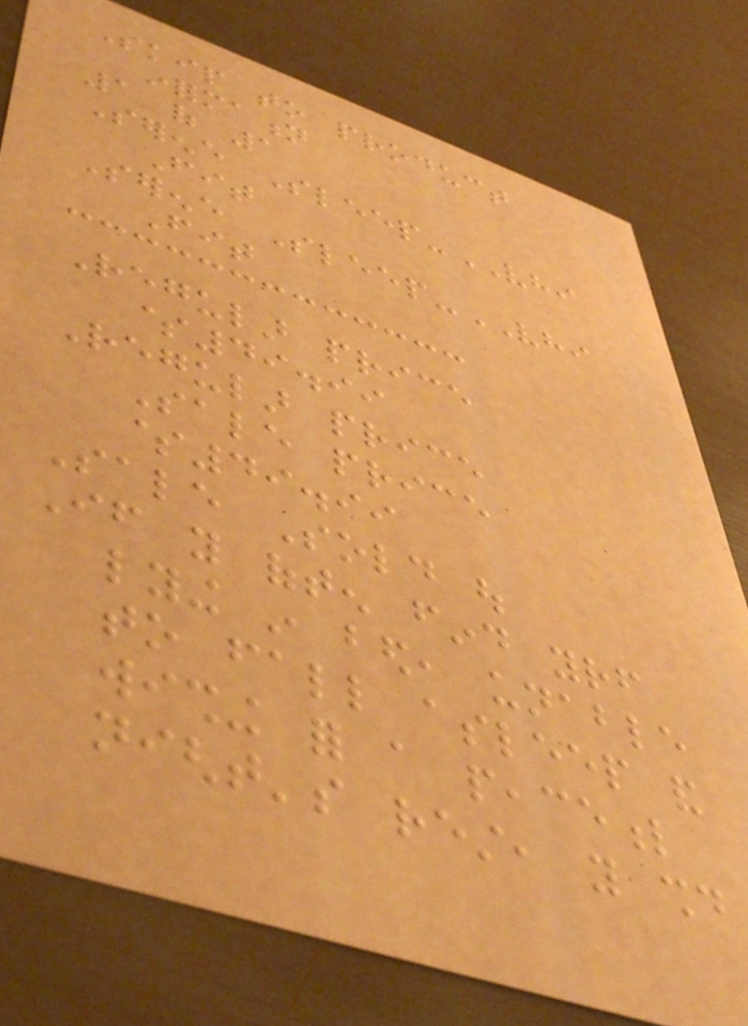Skip to product
information
1 of 1
Serene Sleep-VHI
Fit
Serene Sleep-VHI
Fit
Regular price
$49.99
Regular price
Sale price
$49.99
Sale Sold out
If you often find yourself
lying in bed, unable
to fall asleep and
wishing for a peaceful
night's rest, you should
